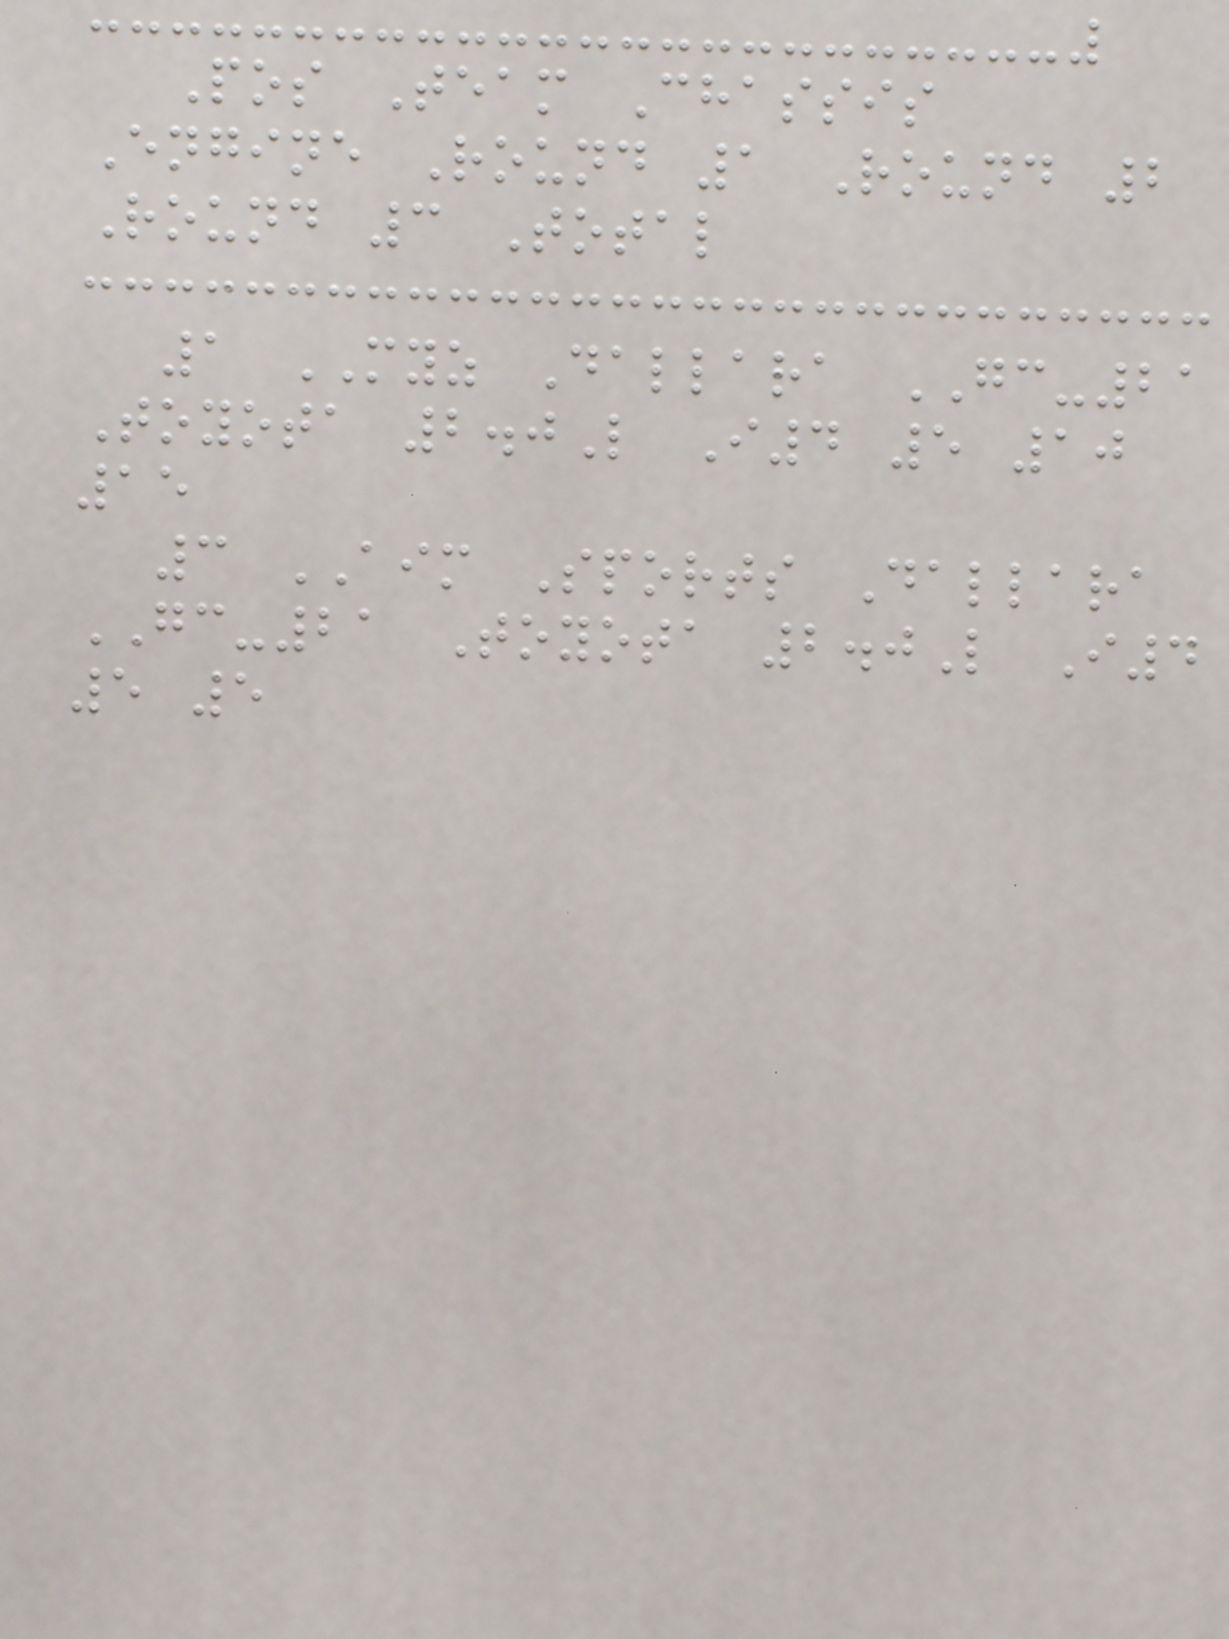Pos Team Chassis
Engine Round 1 Round 2
Round 3 Total
1 MYZ Dallara GC-21
Toyota 2.0L I4 5 10
15
3 AIM Sports Dallara
GC-21 Toyota 2.0L I4
5 5
